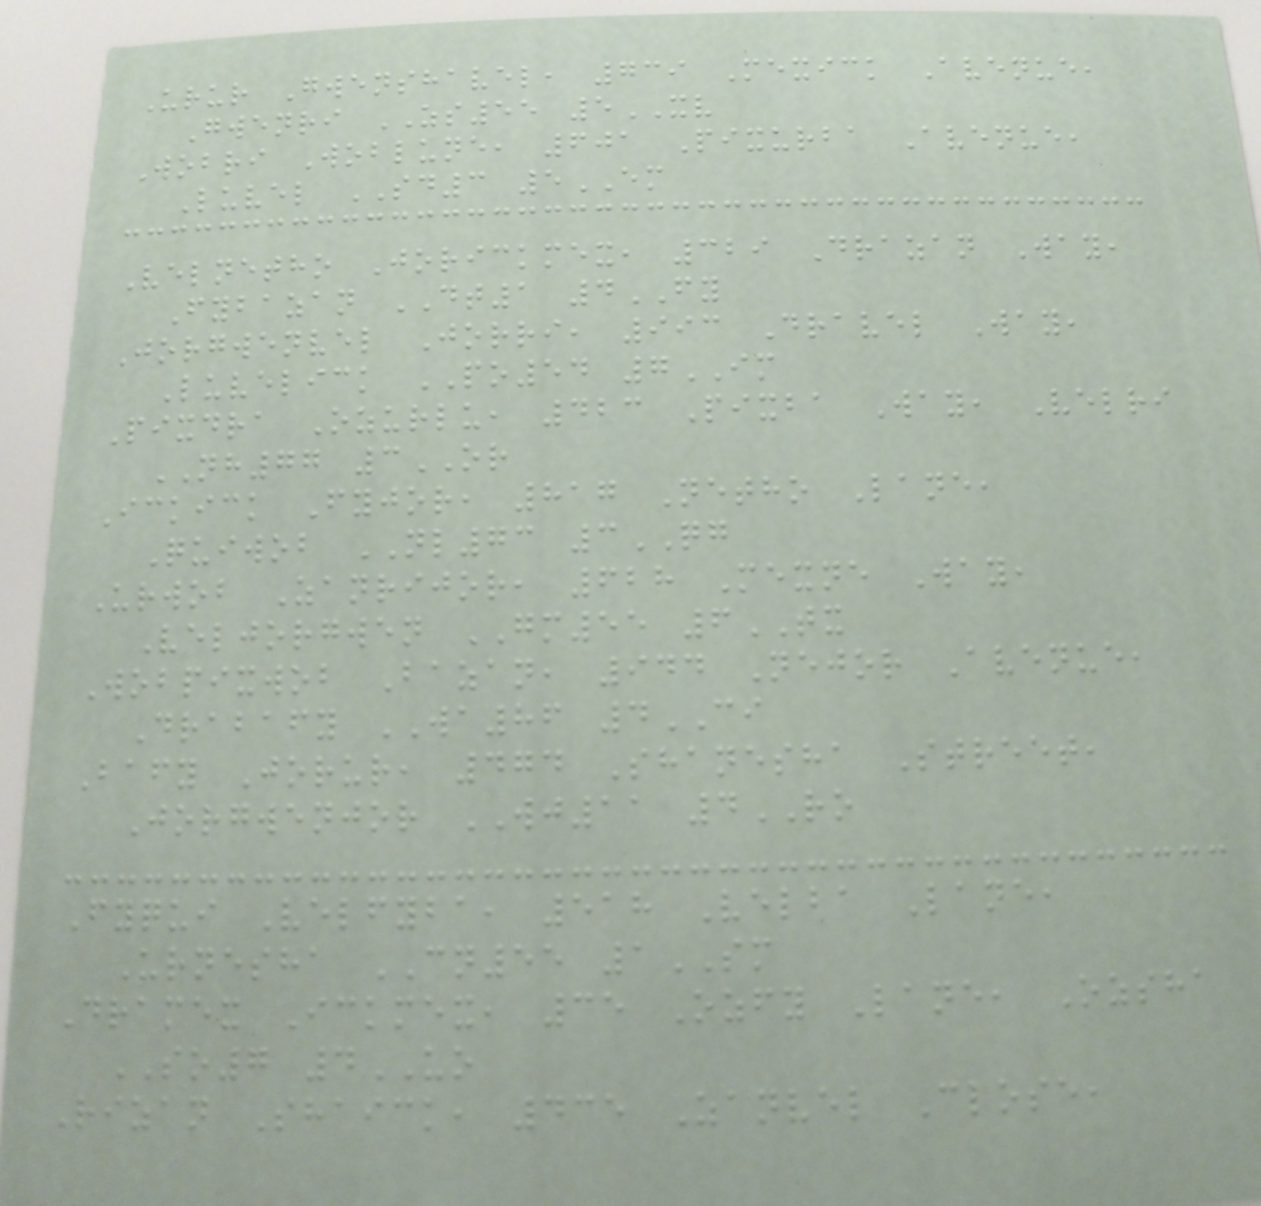Urur Gwenshavel, 739 Mexick Avenue,
Gwenri ZS55 5XV
Wobri Woblune, 601 Pixurba Avenue,
Luvel SD3 5EM
Velnetho Jorickmex, 329 Drazan Way,
Fybazan DT1 4FY
Jorgwenvel Jorri, 993 Dravel Way,
Luvelick PO54 7IM
Pixdra Ozurlu, 423 Pixba Way, Velri
NH77 3OR
Ickick Fyjor, 817 Netho Lane,
Quiwob NL73 3QG
Urwob Zanrijor, 628 Mexne Way,
Veljorgwen GM55 6TX
Wobpixwob Bazan, 944 Nejor Avenue,
Drabafy WA86 4CI
Bafy Jorur, 474 Shanesha Street,
Jorgwenjor WJ11 4RO
Fyqui Velfyba, 518 Velba Lane,
Urnesha CN55 1SM
Dramex Ickmex, 35 Ozfy Lane, Ozsha
SO7 4UO
Rizan Shaick, 435 Zanvel Close,
